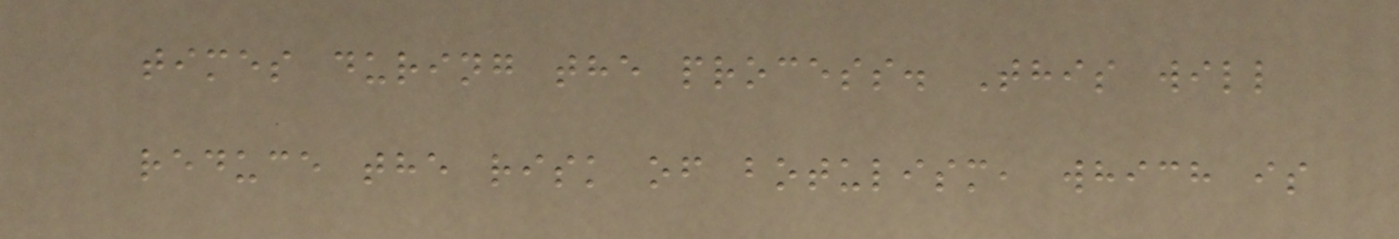times during the process. This will
reduce the risk of botulism, which is
